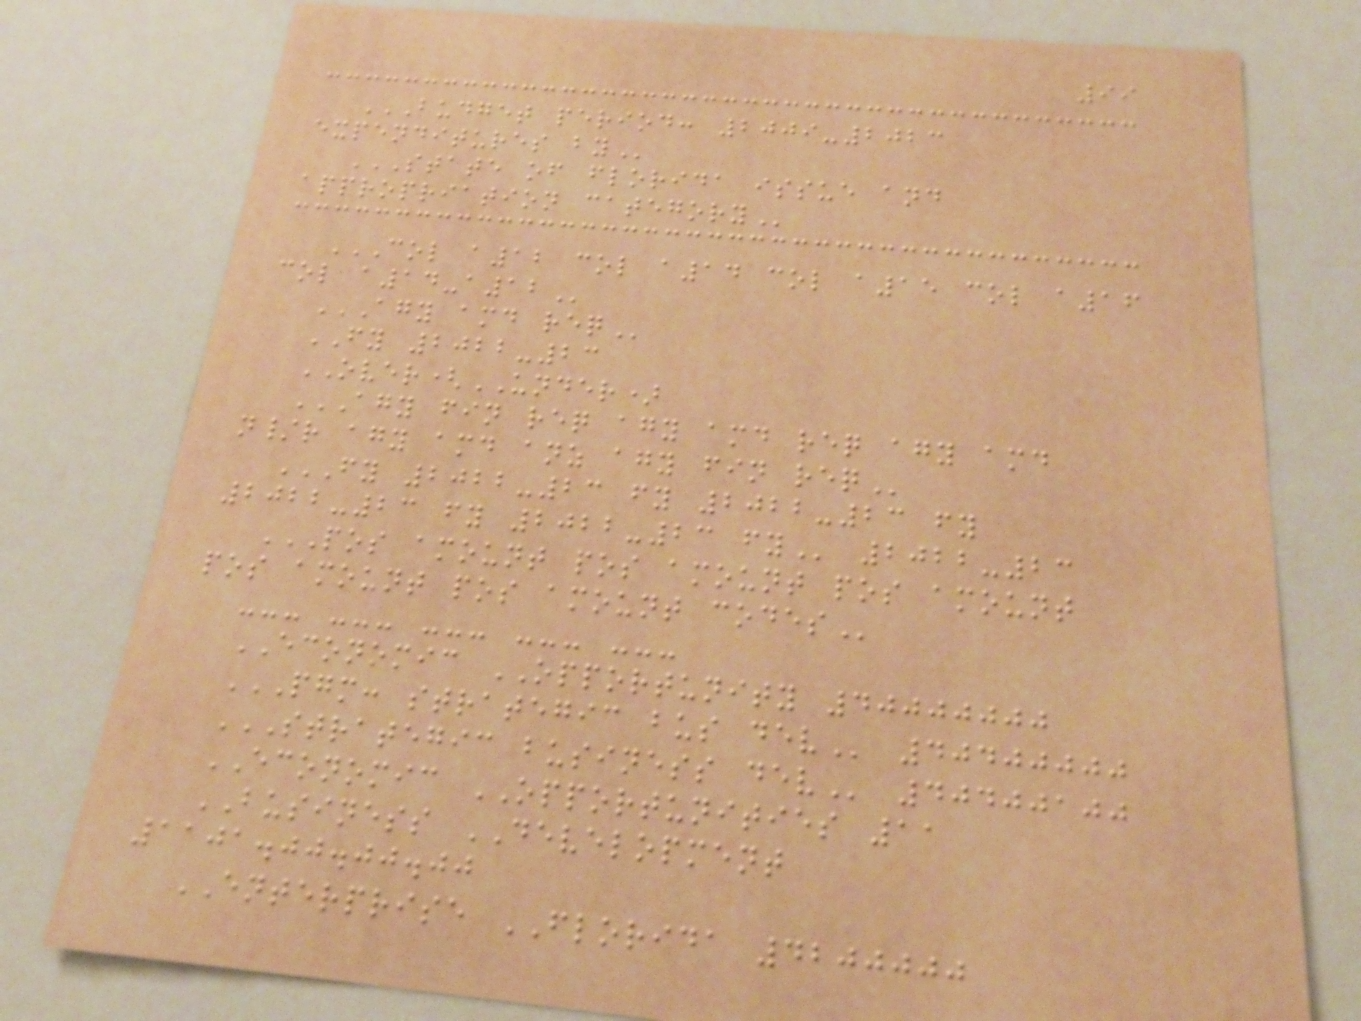99
BUDGET PERIOD: 2009-2023
EXPENDITURES BY
STATE OF FLORIDA ISSUE AND
APPROPRIATION CATEGORY
COL A12 COL A14 COL A15 COL A16
COL A14-A12
AGY AMD REQ
FY 2022-23
OVER(UNDER)
AGY FIN REQ AGY AMD REQ AGY AMD
N/R AGY AMD ANZ AGY FIN REQ
FY 2022-23 FY 2022-23 FY
2022-23 FY 2022-23 FY 2022-23
POS AMOUNT POS AMOUNT POS AMOUNT
POS AMOUNT POS AMOUNT CODES
--- --- --- --- ---
ECONOMIC OPPORTUNITY 40000000
PGM: STRATEGIC BUS DEV 40400000
STRATEGIC BUSINESS DEV 40400100
ECONOMIC OPPORTUNITIES 11
BUSINESS DEVELOPMENT
1101.00.00.00
ENTERPRISE FLORIDA 4200000
